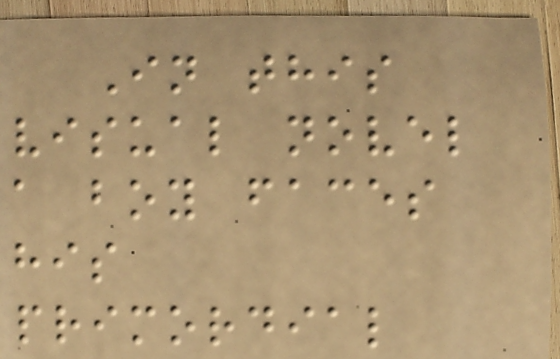In this
visual novel
a boy faces
his
primordial
